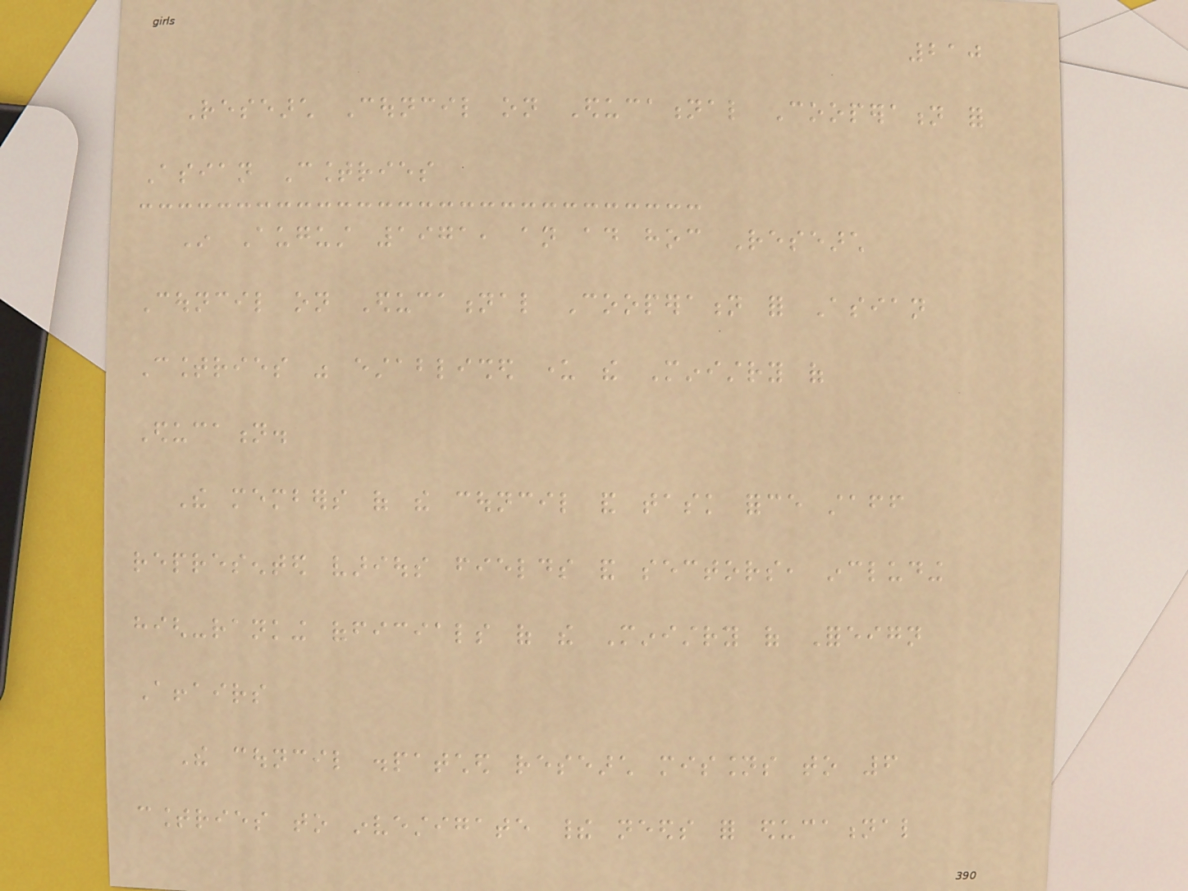210
Research Council on Educational Cooperation for
Asian Countries
In August 1971, an ad hoc Research
Council on Educational Cooperation for Asian
Countries was established under the Ministry of
Education.
The members of the council and task force staff
represented various fields and sectors, including
high-ranking officials of the Ministry of Foreign
Affairs
The council dispatched research missions to 6
countries to investigate their needs for educational
